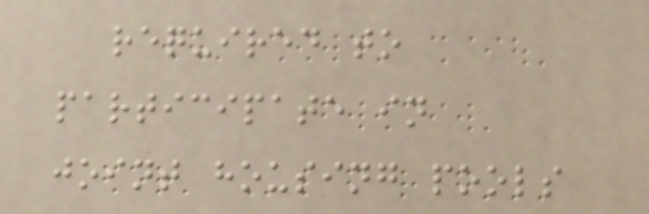required to
participate in
joint housing pools
